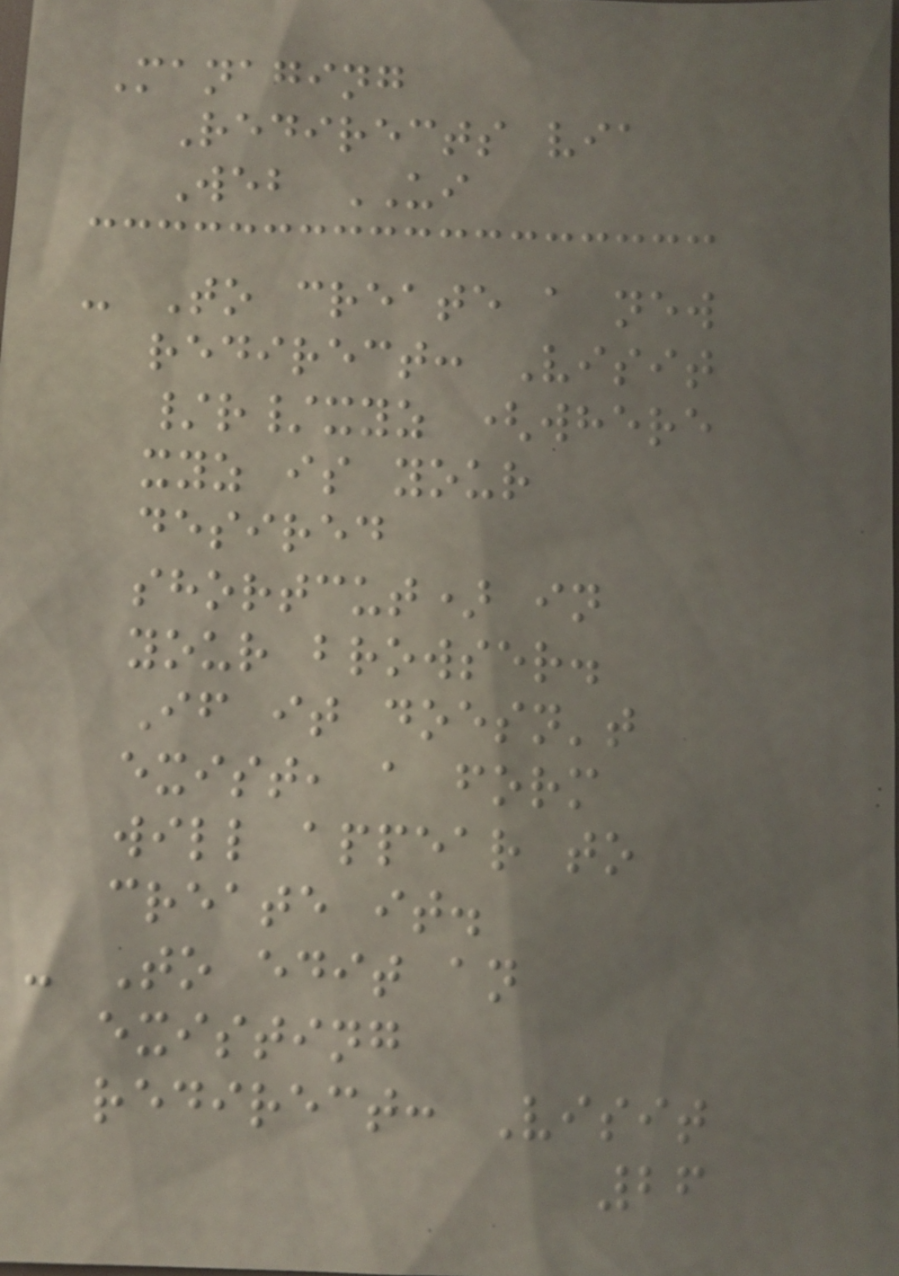Managing
Redirects via
Web UI
- To create a new
redirect: Visit
/r/xyz (where
xyz is your
desired
shortcut) in
your browser.
If it doesn't
exist, a form
will appear to
create it.
- To edit an
existing
redirect: Visit
26
